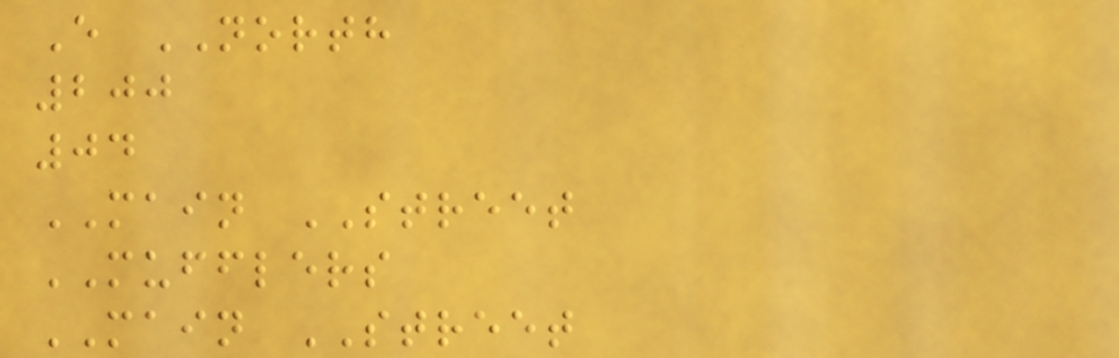E NORTH
200
04
MAIN STREET
MUFFLERS
MAIN STREET
